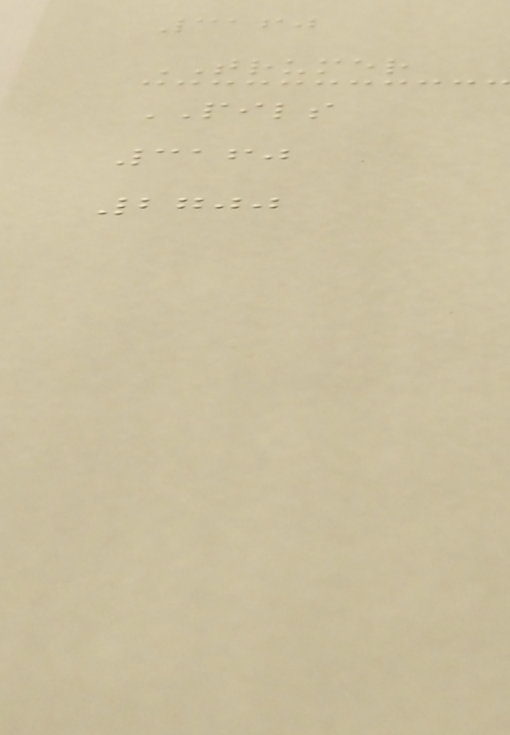3160
TRUMER
PILS
3160
2700
